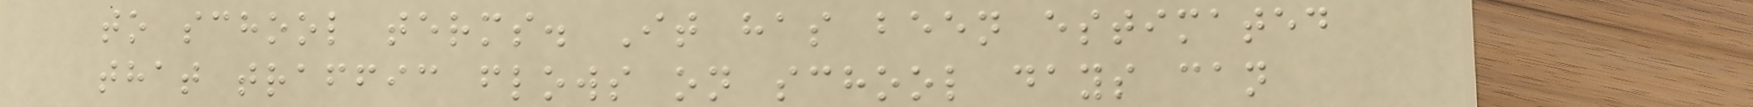to school terms. It has been estimated
that traffic flows on school days can
